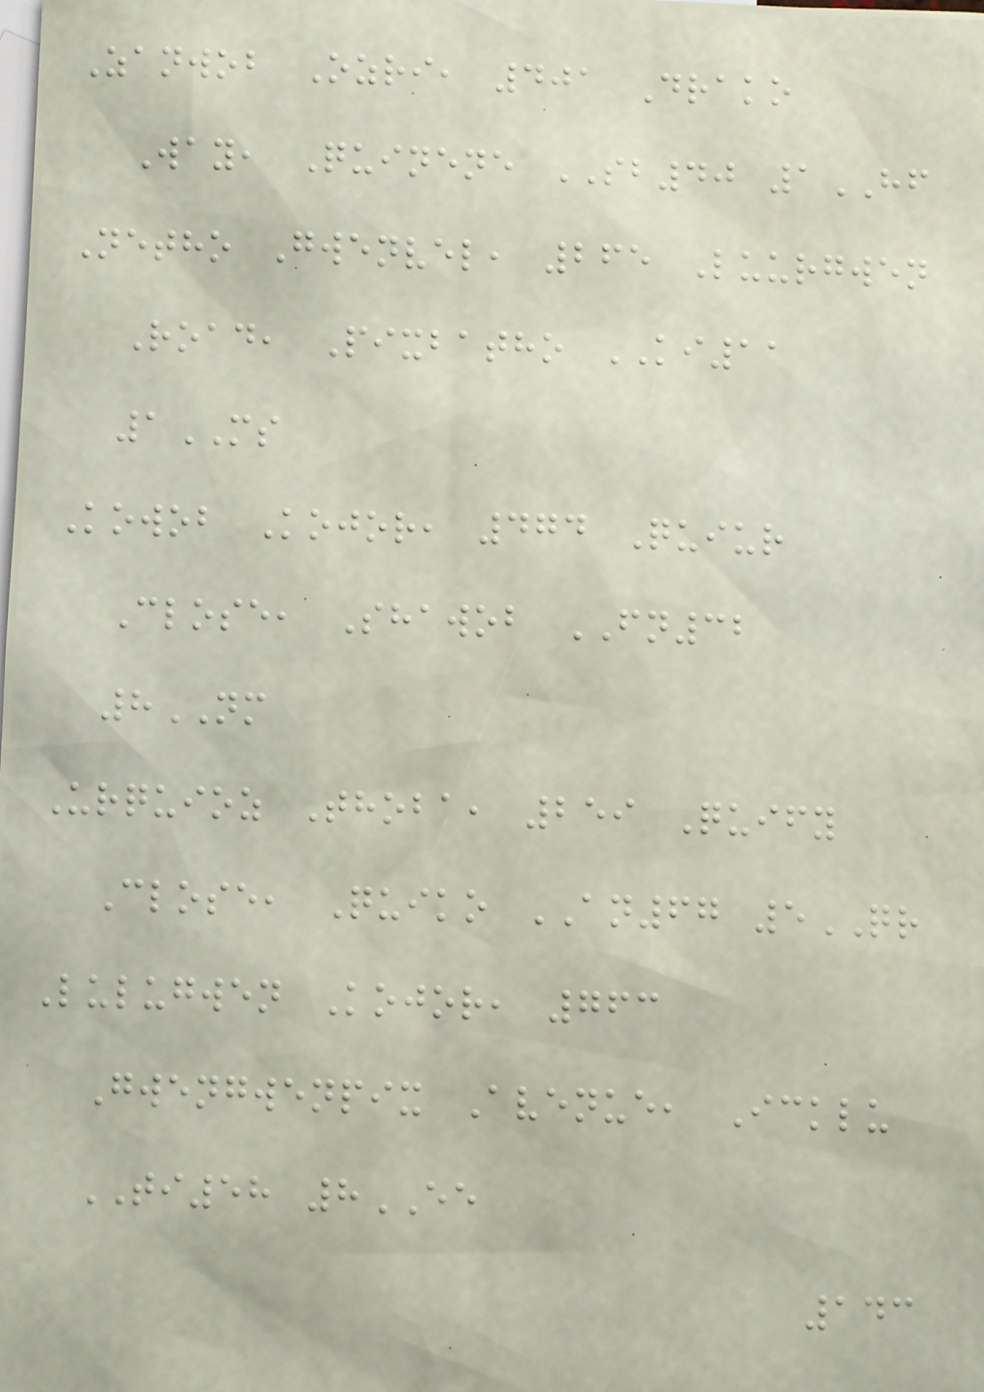Zanwob Ozri, 401 Drako
Way, Quinene SB40 1HF
Netho Gwenvel, 265 Luurgwen
Road, Pixbatho KI11
1MS
Kowob Kojor, 474 Quiur
Close, Shawob FN32
8NM
Urquioz Thoba, 259 Quify
Close, Quiko AN67 5QR
Lulugwen Kojor, 763
Gwengwenpix Avenue, Icklu
TI58 8EE
143
